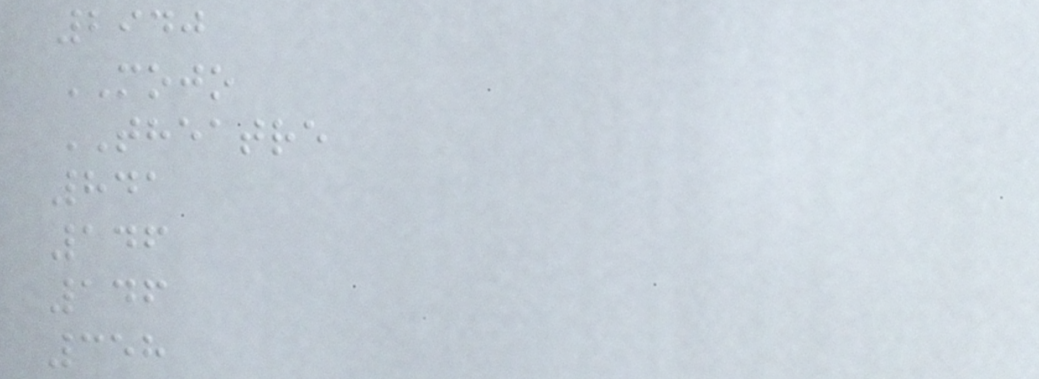2940
MOJO
THEATRE
841
146
146
358
